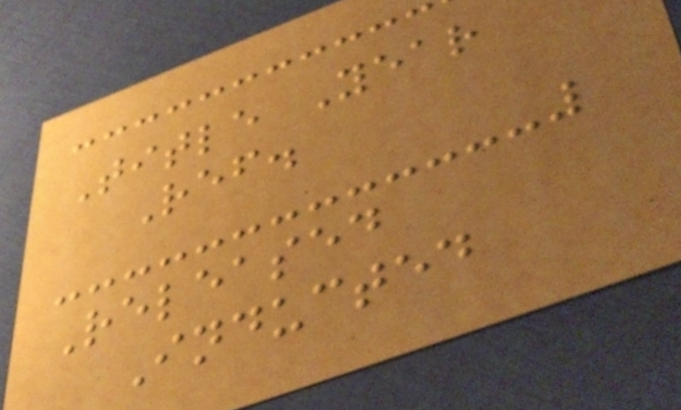Title Year
Ref.
Released
Inducted
